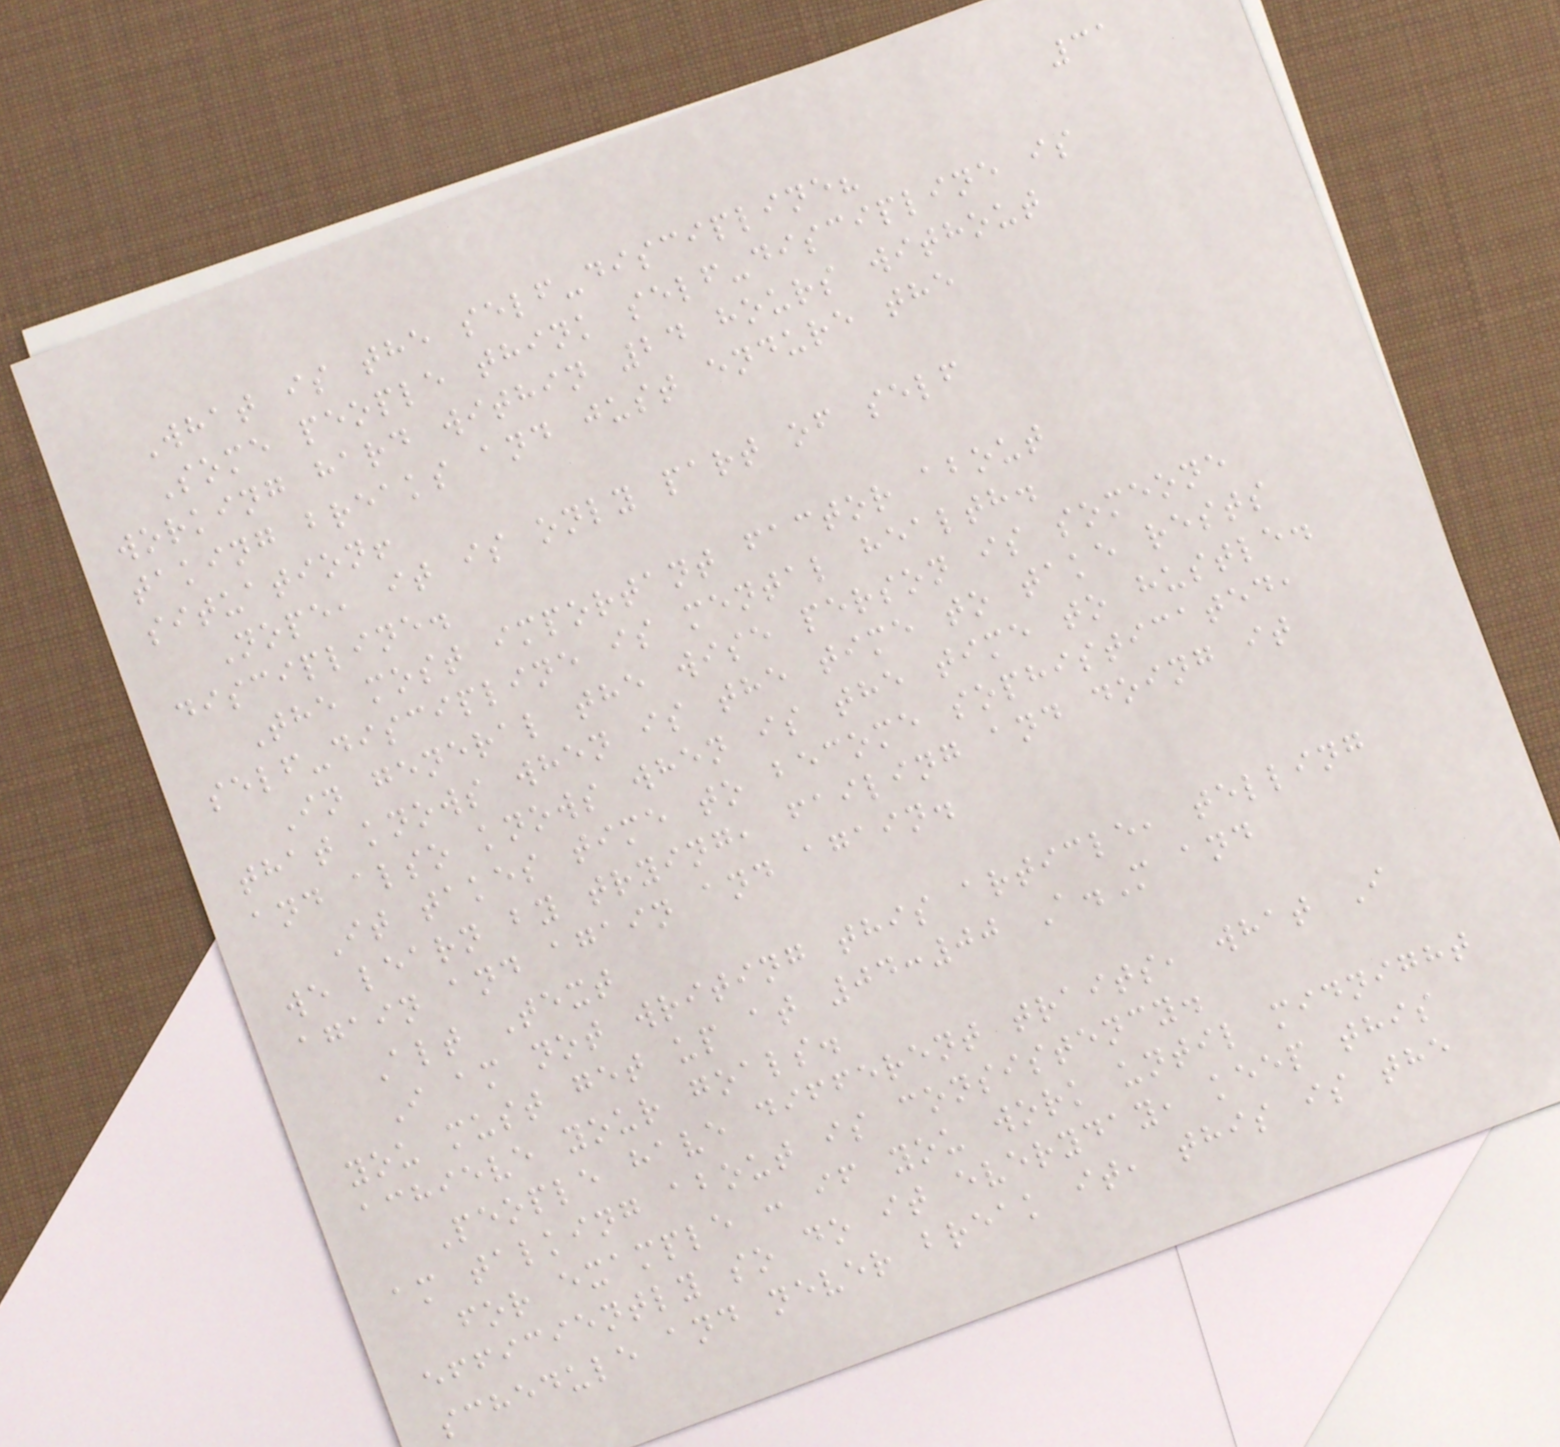31
What is the self-discipline?
Some people think self-discipline is
working hard within 24 hours without
taking breaks and just endure the
situation!
Nope, it is only part of self
discipline.
The most important factor about
self-discipline is mental health.
In general the wise person is someone
that knows when is the time to take rests
and also knows when is the time to hustle.
It takes time to become sophisticated,
we learn by trying, failing and doing it
again and again and again.
Alt Text
I am not writing this article, telling
you must get up at 04:00 A.M and
achieve your goals.
People have different traits, what I
am talking about is consistency.
for example : if you work until midnight
efficiently so do it everyday, keep this
schedule and never break it, this is the
